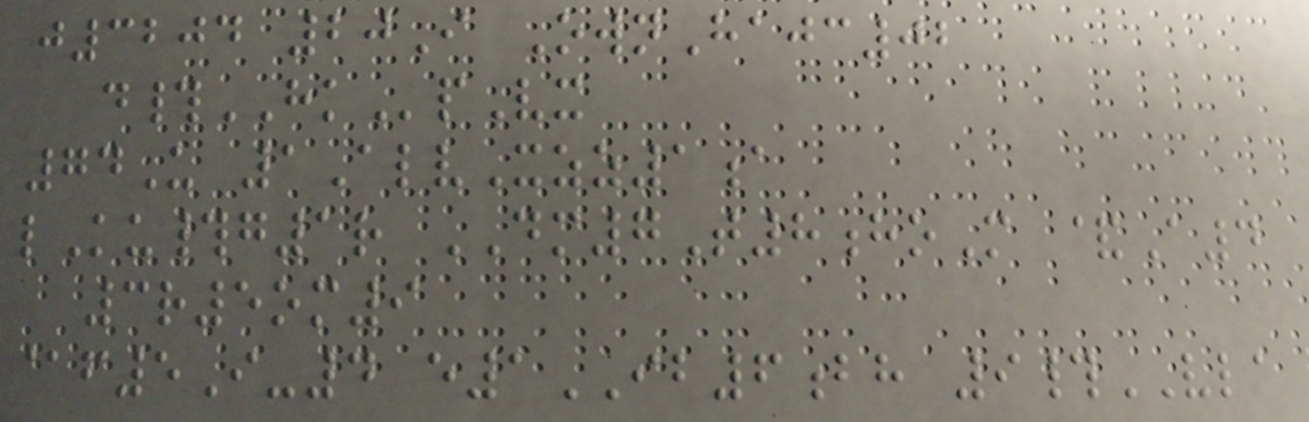j3204 20I OwnHajc02
d#HKpVx
74U 1AlvXzz1a
lKu#g1r DM7T8hoM &A4
3r5om9
@f5I-4 e1IB6bh 9#VLA
